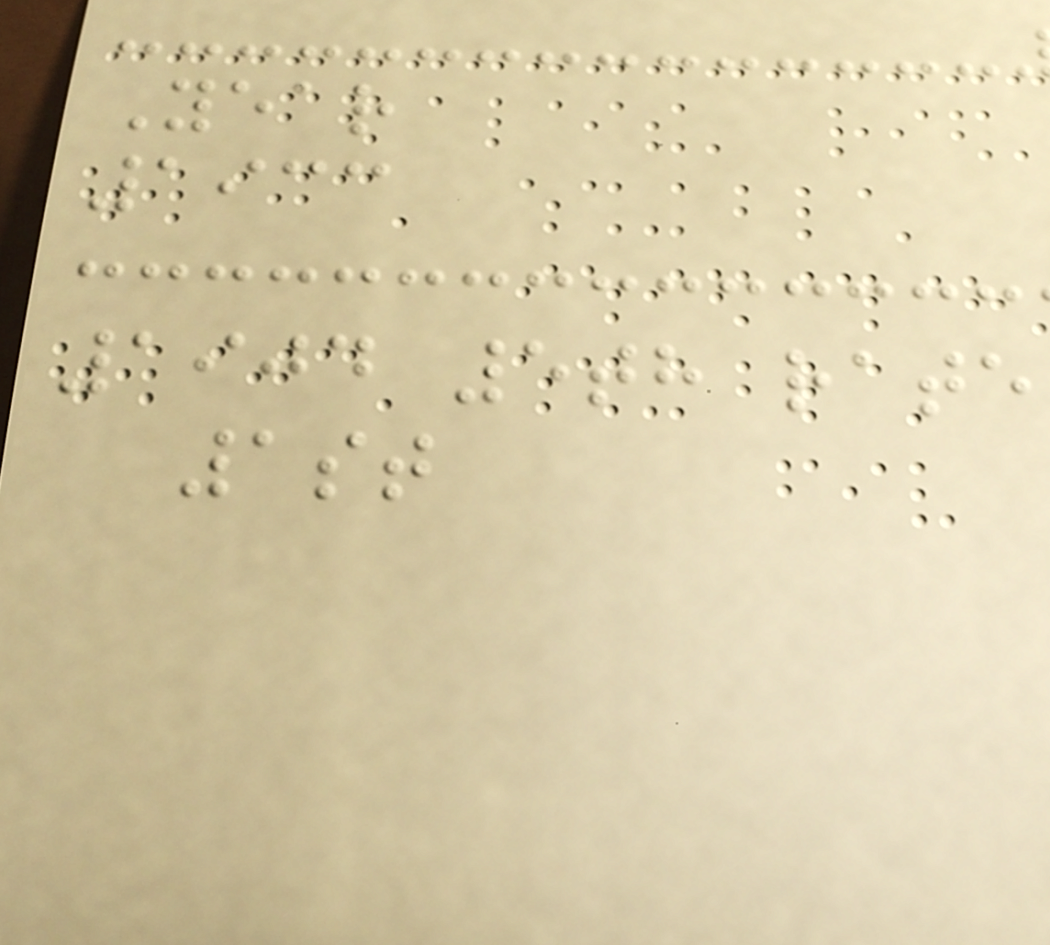Year
1933
1904 5th rate
1st
